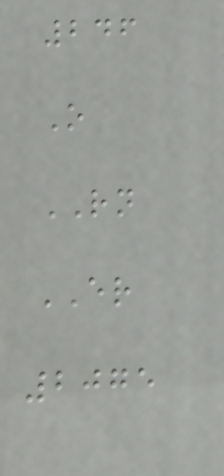246
O
RN
ER
2075
